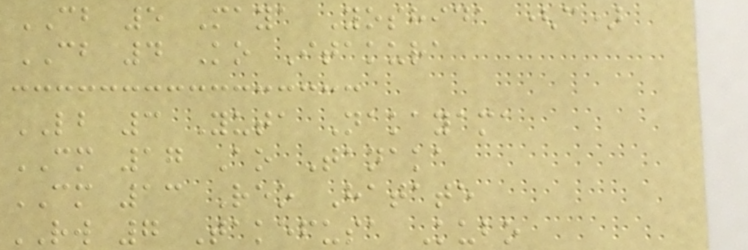CB 5 Maya Yoshida (c)
CB 4 Ko Itakura
LB 3 Yuta Nakayama
CM 17 Ao Tanaka
CM 13 Reo Hatate
RW 7 Takefusa Kubo
